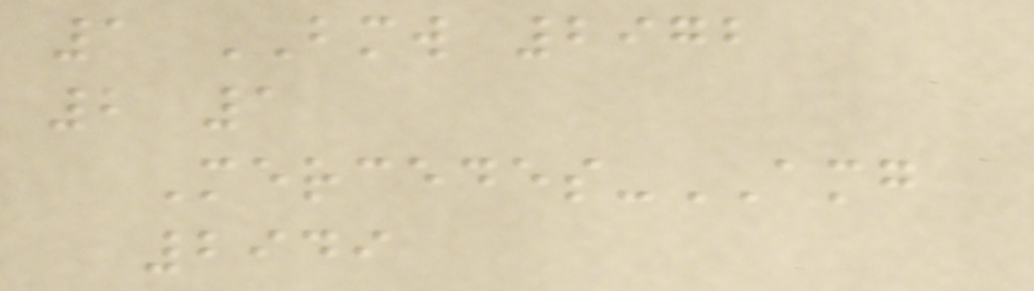1 BMW 2972
2 1
Mercedes-AMG
2949
